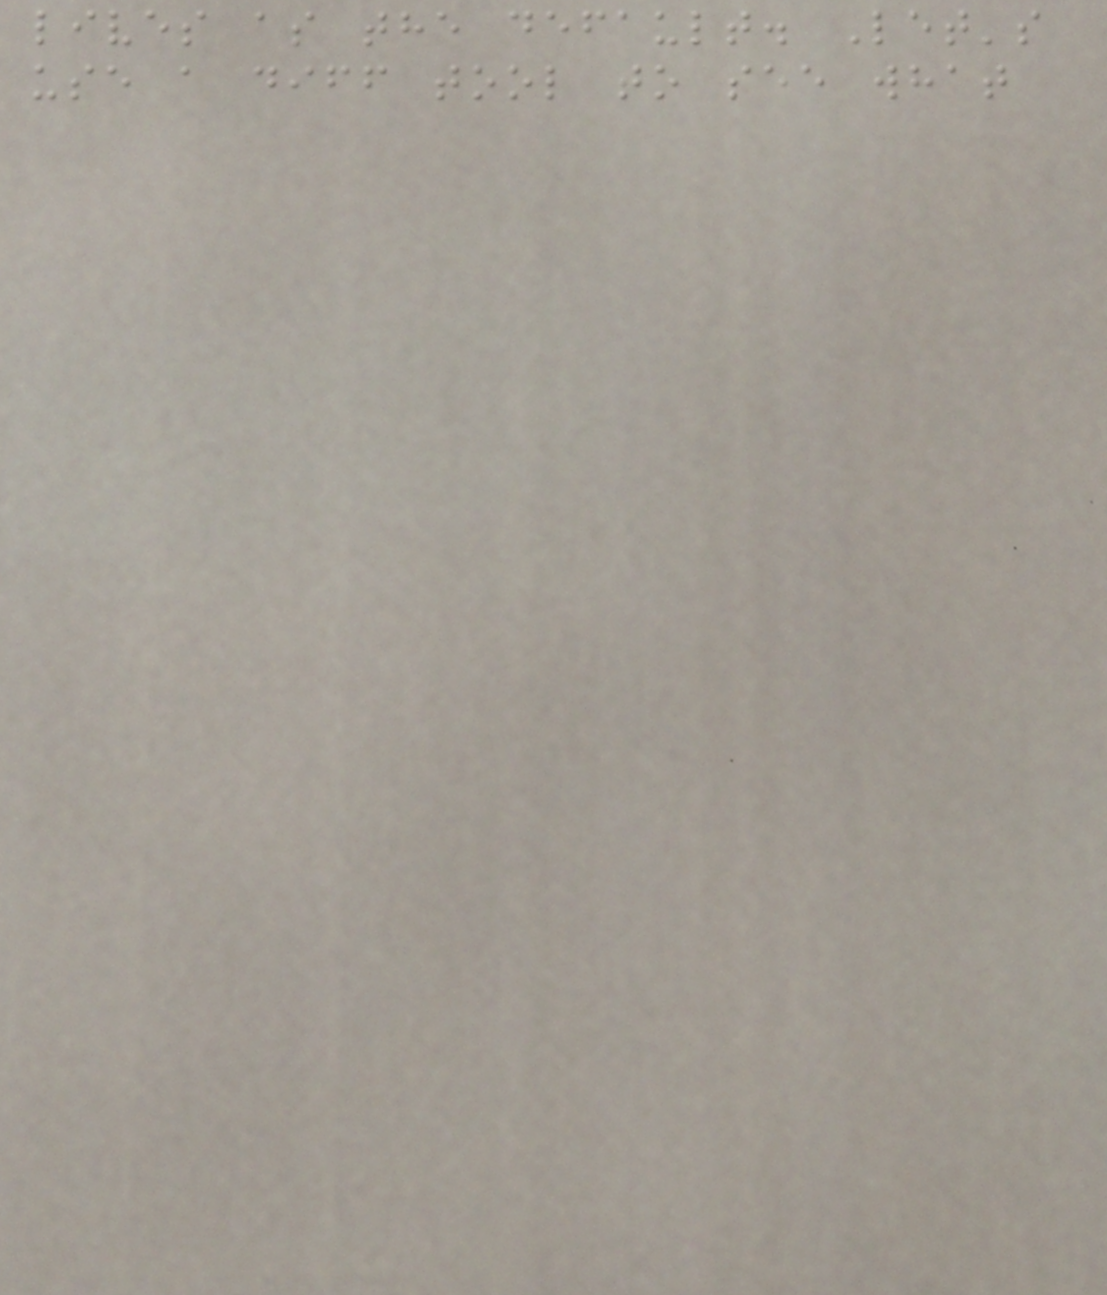lives as the default. Let's
use a diff tool to see what
